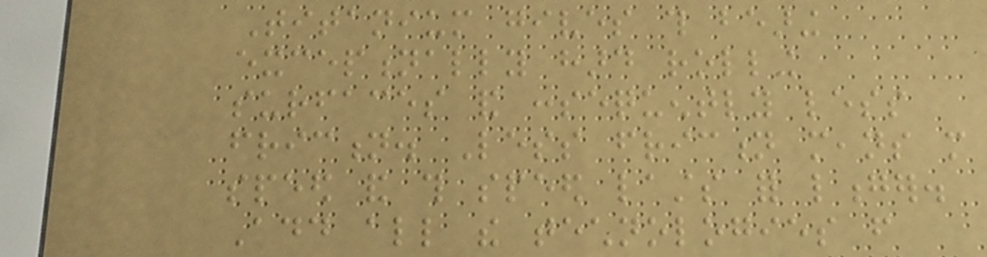Titanium gives this bearing
exceptionally hard rolling
surfaces and consequently less
friction. Less friction means more
speed and this speed lasts for longer.
Add all the technologies from
